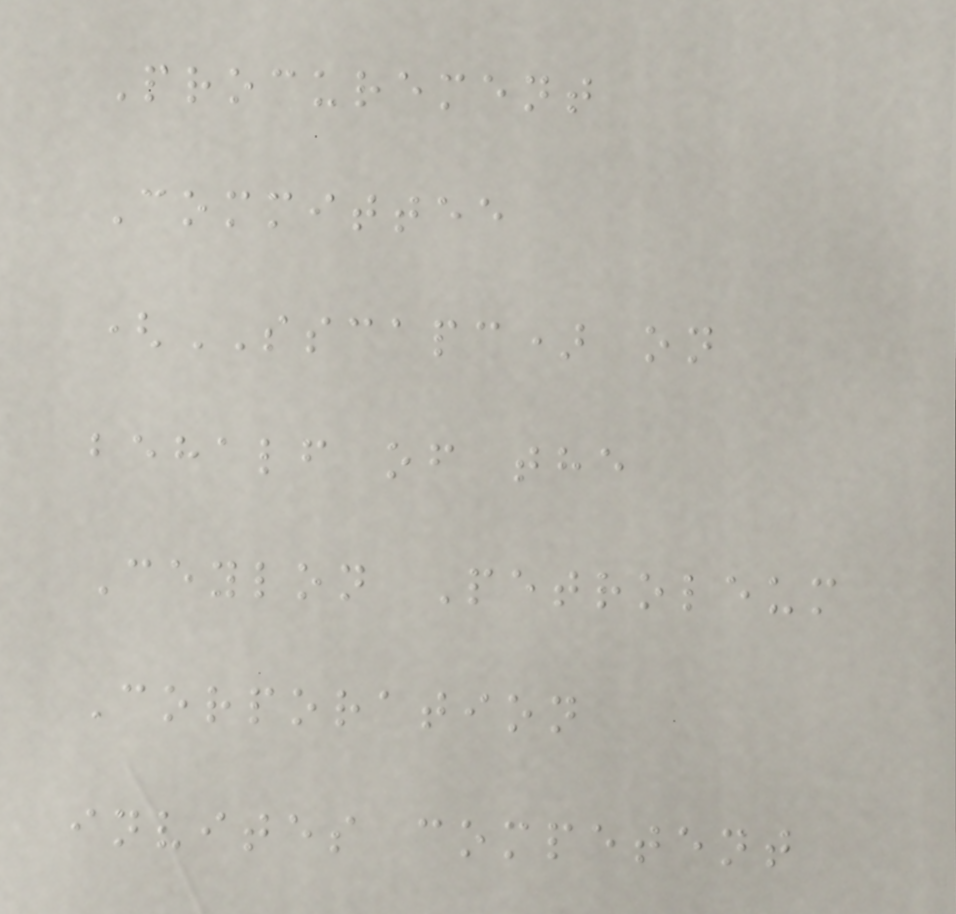Procurement
Committee
(SSCAPC) on
behalf of the
Ceylon Petroleum
Corporation
invites competent
